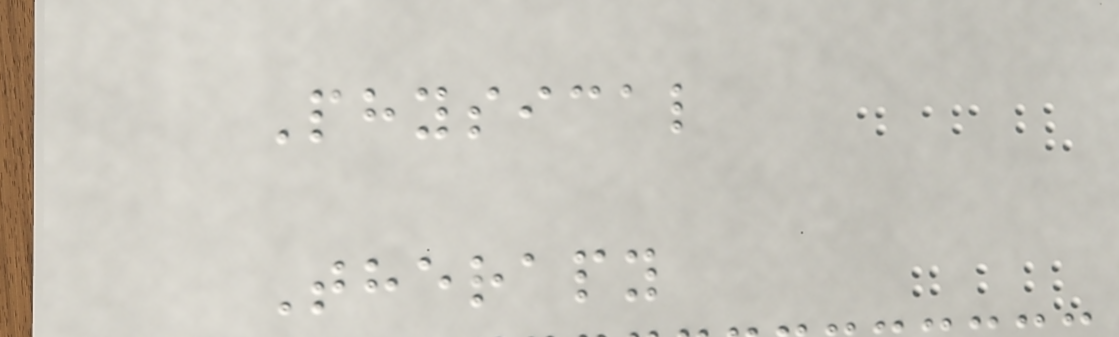Physical
Therapy
